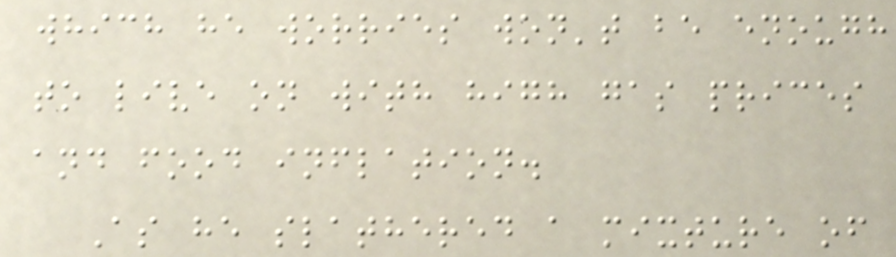which he worries won't be enough
to live on with high gas prices
and food inflation.
As he slathered a mixture of
